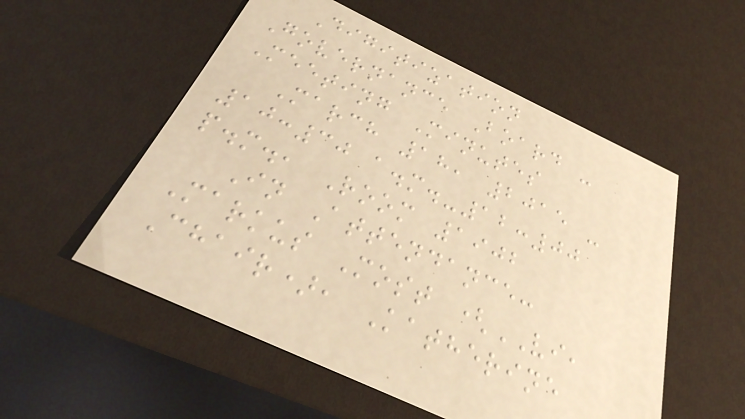Digitization
Governance Board -
Meeting Minutes
March 18, 2015 -
10:30 a.m.-12:00
p.m., Room 1902
In Attendance:
Markus Most (VI,
Chair), Katherine
